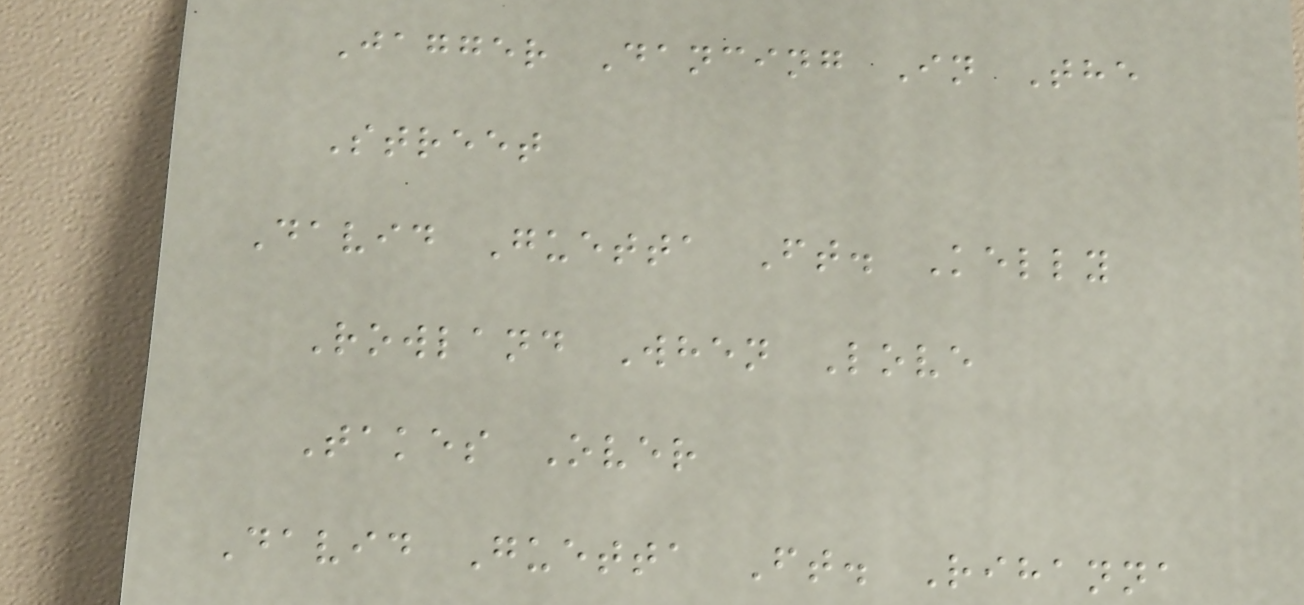Jagger Dancing In The
Street
David Guetta Ft. Kelly
Rowland When Love
Takes Over
David Guetta Ft. Rihanna
